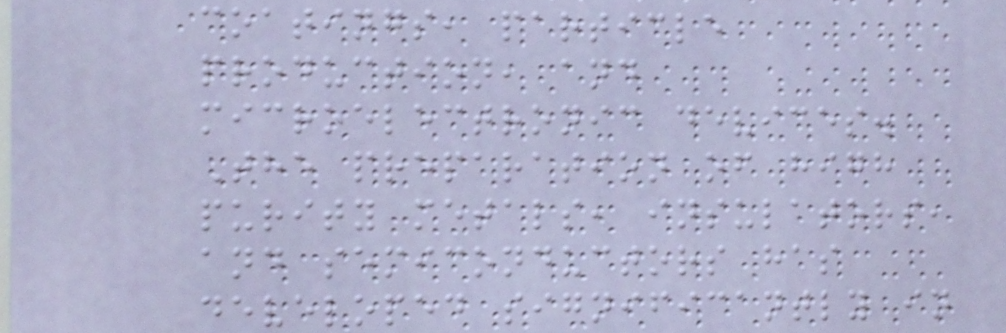coatings, particle
production, and
microelectronic devices.
The preparation of high
purity metals, insulators,
and semiconductors has
developed significantly in
